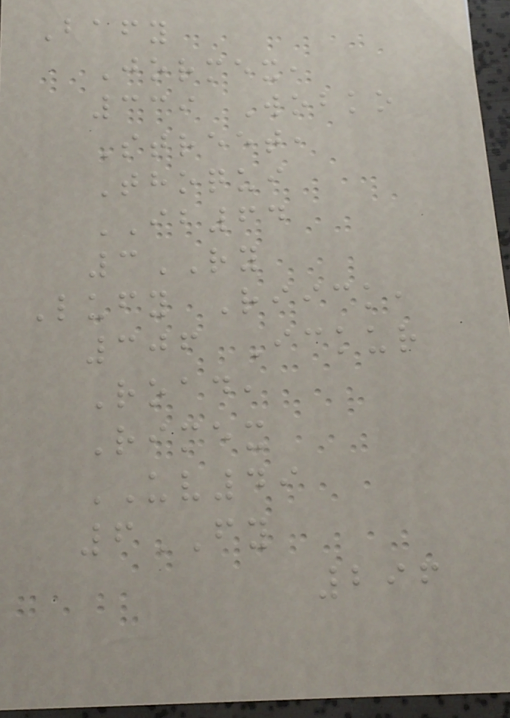Bafy
Jormex,
339 Wobko
Street,
Thoqui
IB64
3RY
Lufy Riick,
306 Ickur
Road,
Rimex
UV49
6FY
296
